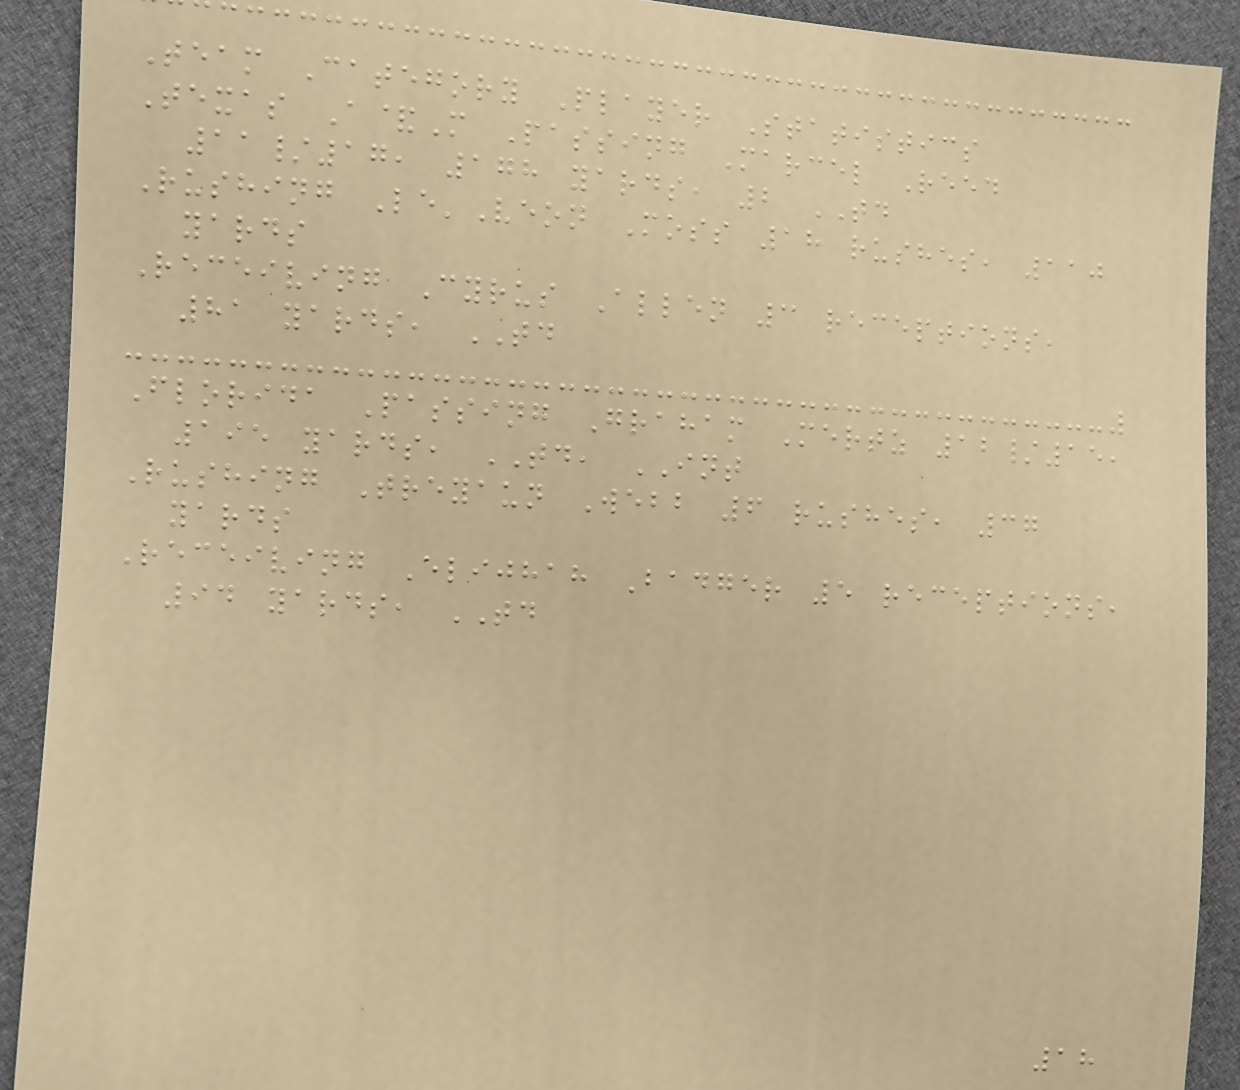Team Category Player Statistics
Texas A&M Passing Marcel Reed
11/17, 178 yards, 2 TD
Rushing Le'Veon Moss 18 rushes, 110
yards
Receiving Cyrus Allen 3 receptions,
81 yards, TD
Florida Passing Graham Mertz 12/15,
195 yards, TD, INT
Rushing Treyaun Webb 6 rushes, 37
yards
Receiving Elijhah Badger 5 receptions,
94 yards, TD
18
